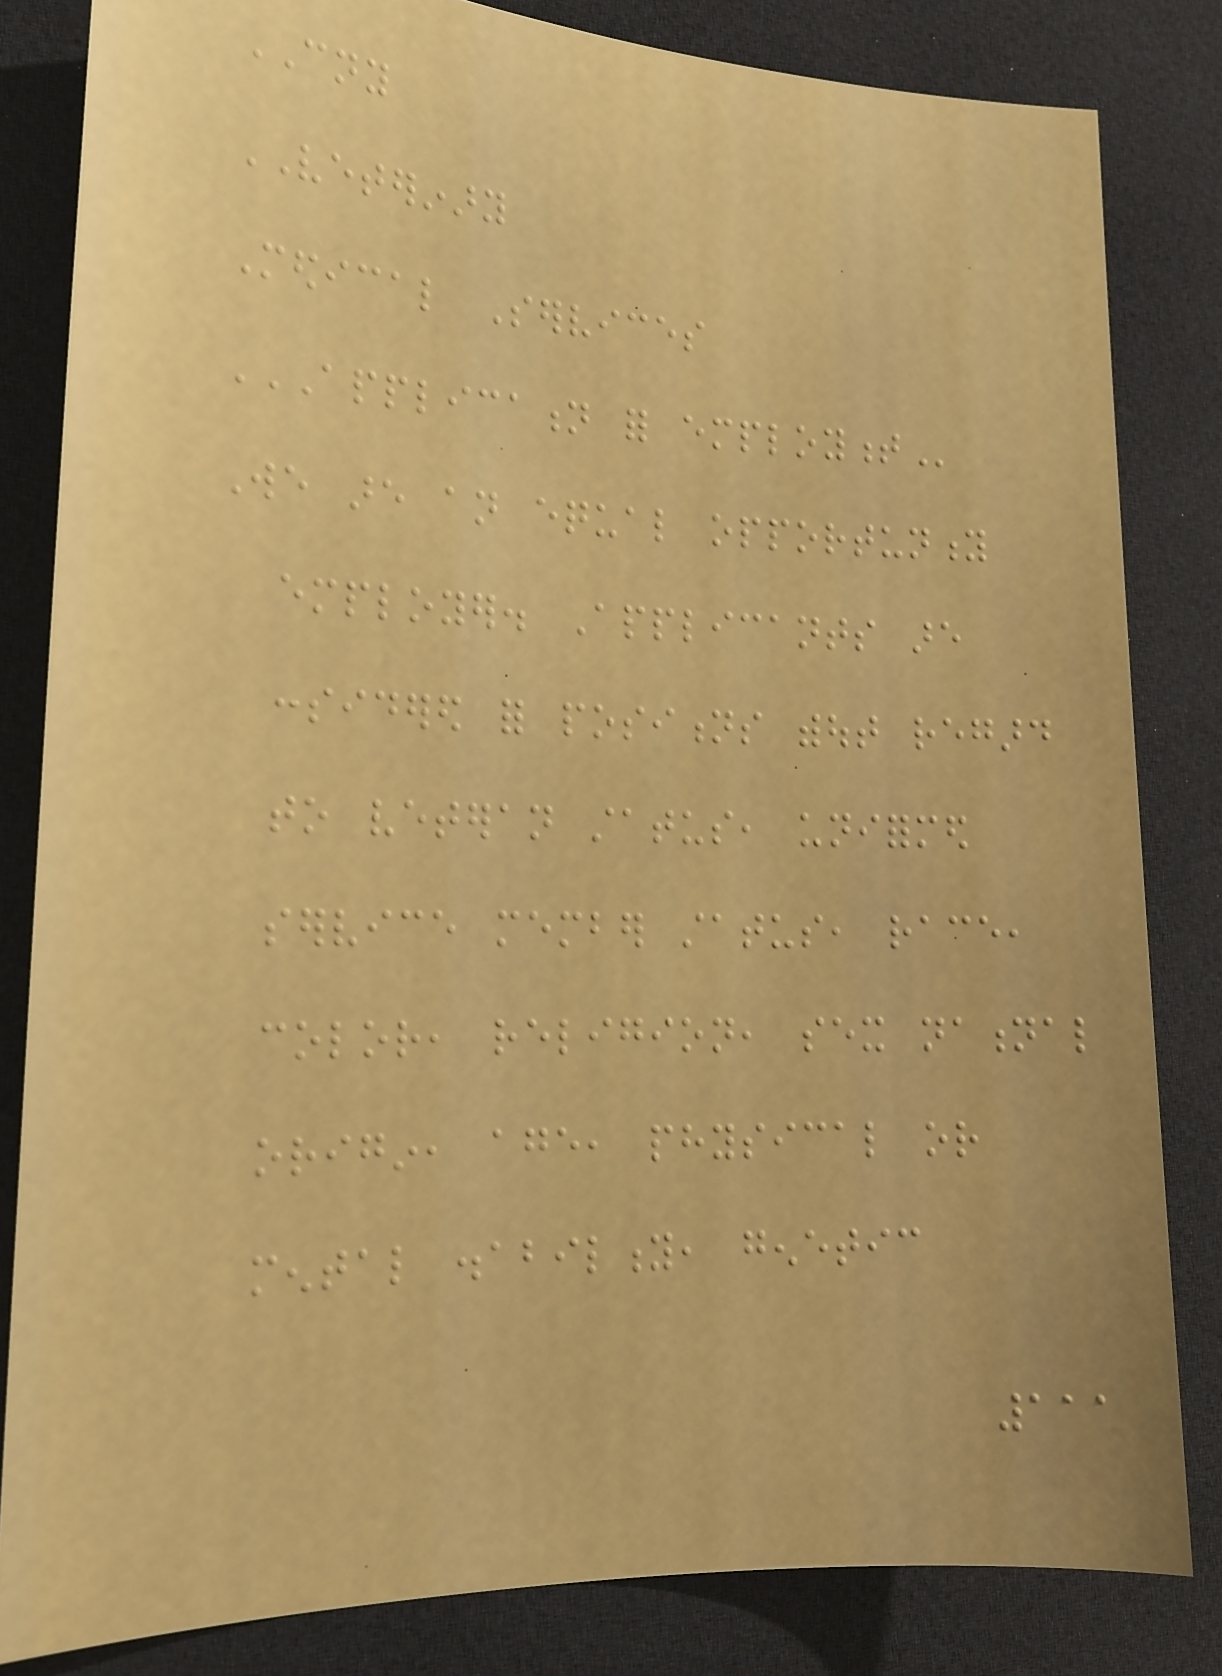CNY
VETERINARY
Medical Services
APPLICATION FOR EMPLOYMENT
We are an equal opportunity
employer. Applicants are
considered for positions without regard
to veteran status, uniformed
service member status, race,
color, religion, sex national
origin, age, physical or
mental disability, genetic
111
